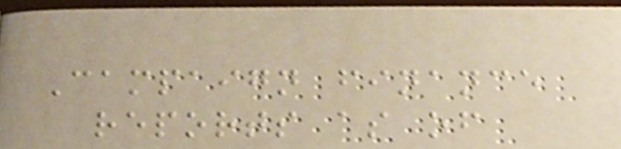Campaign finance
reports as of
